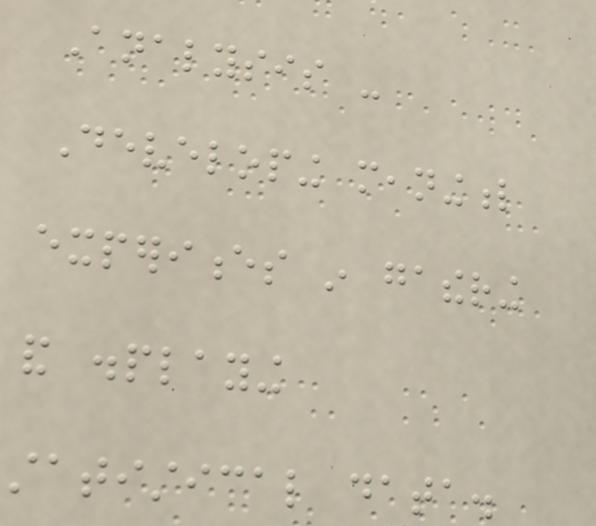Analysis -
Developing meaningful
experiences in gathering
and displaying
statistical data.
